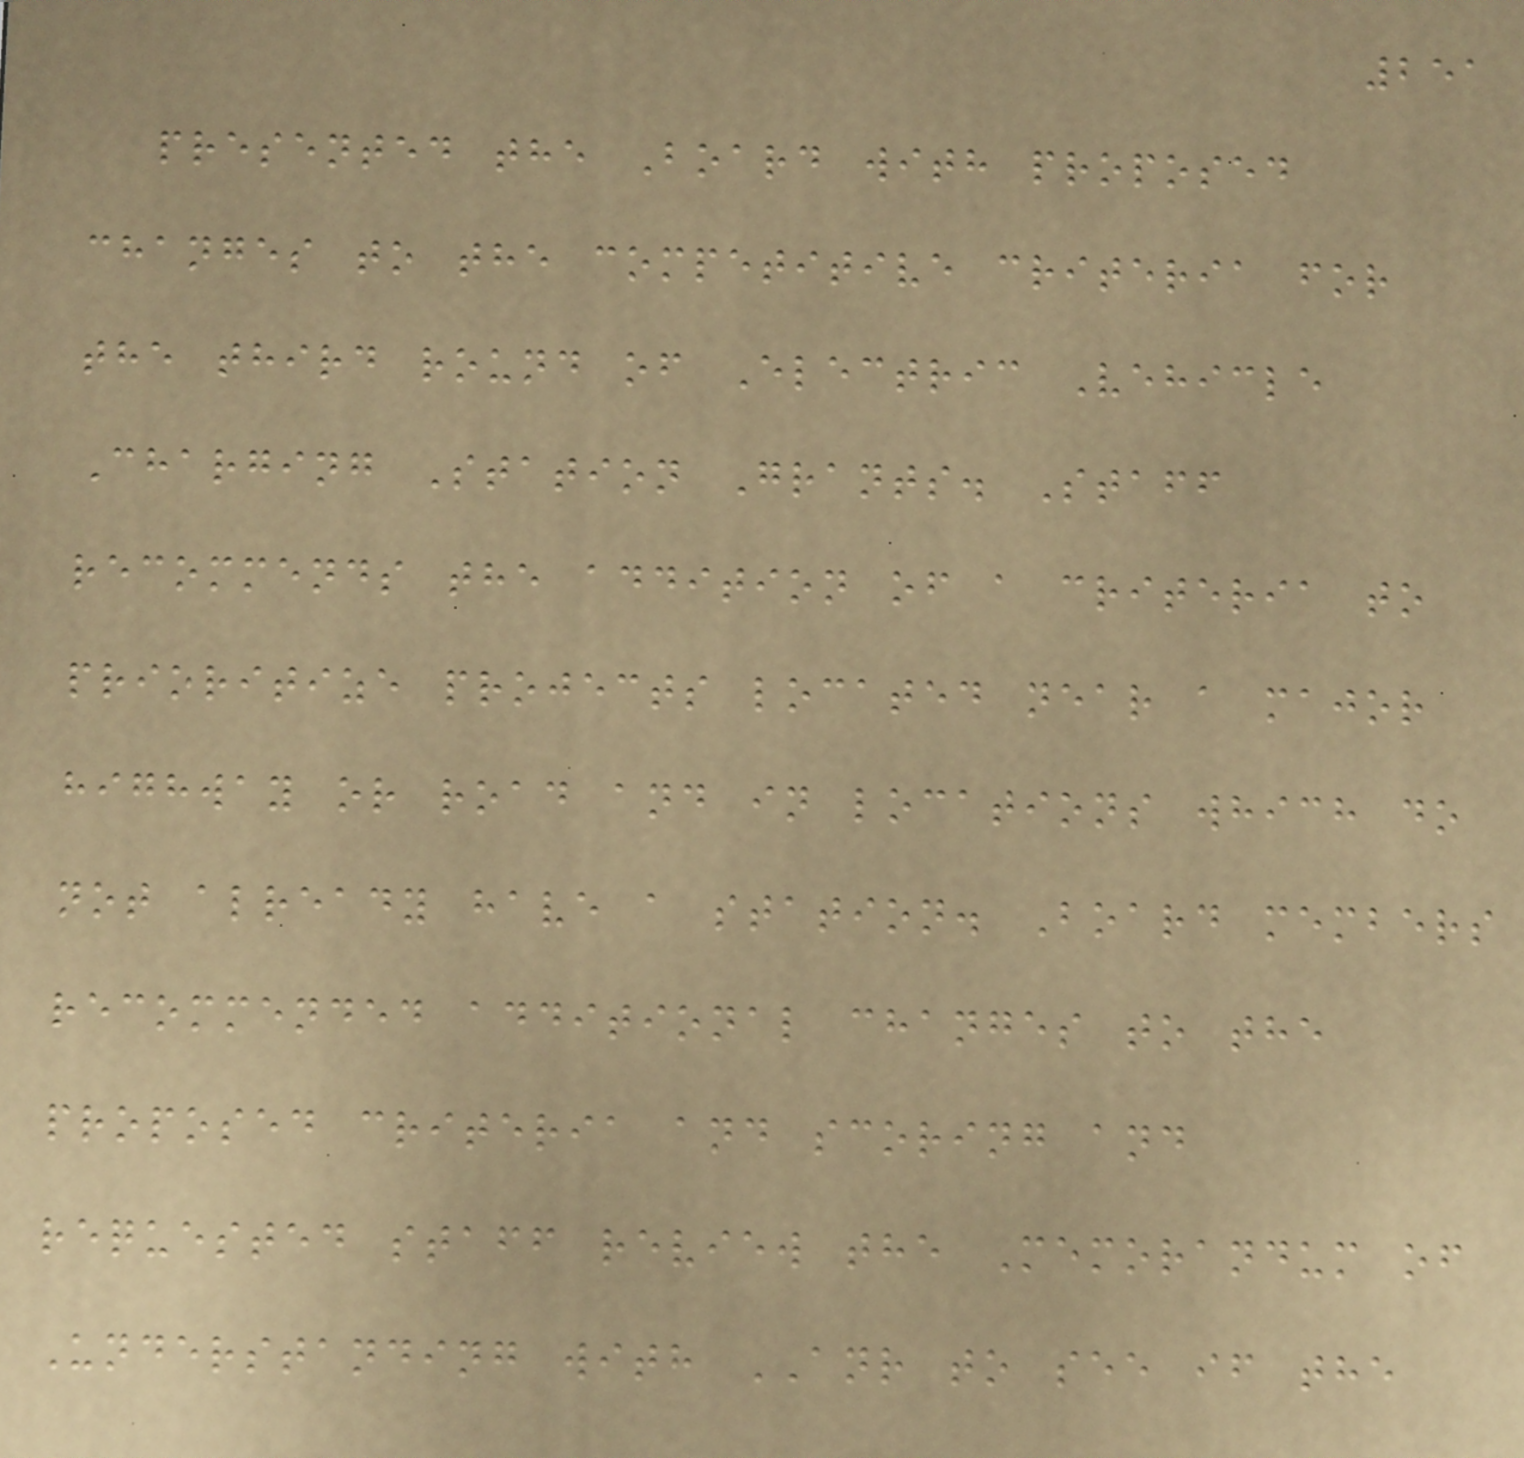251
presented the Board with proposed
changes to the competitive criteria for
the third round of Electric Vehicle
Charging Station Grants. Staff
recommends the addition of a criteria to
prioritize projects located near a major
highway or road and in locations which do
not already have a station. Board members
recommended additional changes to the
proposed criteria and scoring and
requested staff review the Memorandum of
Understanding with ANR to see if the
